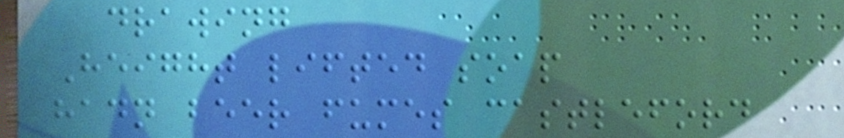drawing
Height lifted soap
hadn beer fumes castleford
